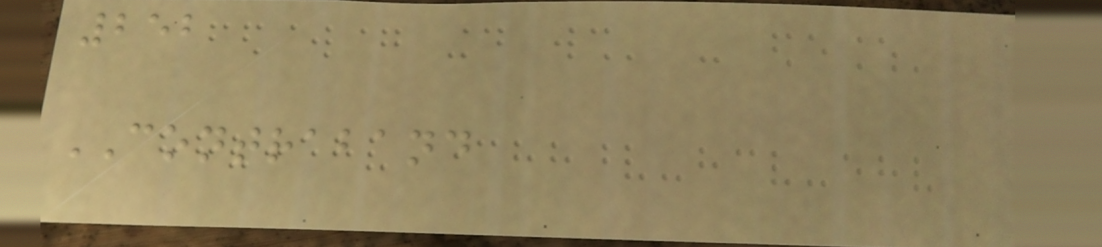252
CONTRABAND
